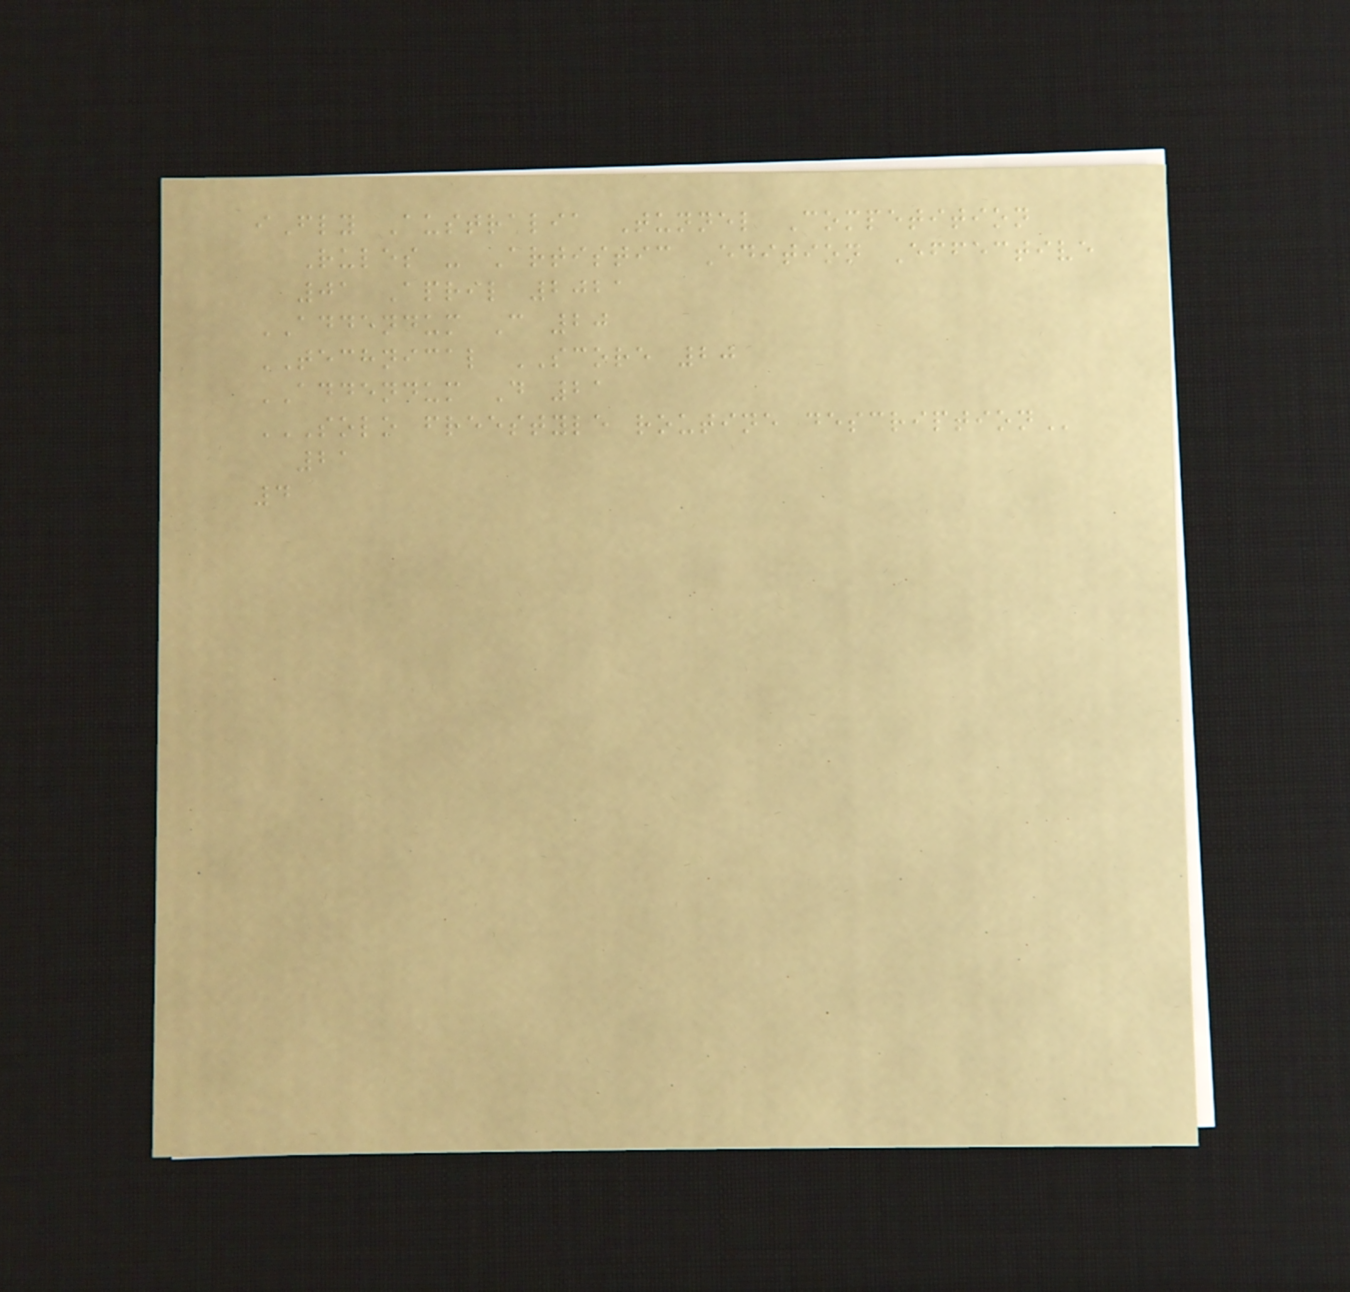iFly Australia Tunnel Competition
Rules - Artistic Edition Effective
01 April 2021
ADDENDUM C 20
TECHNICAL SCORE 20
ADDENDUM D 21
SOLO FREESTYLE ROUTINE DESCRIPTION
21
4
